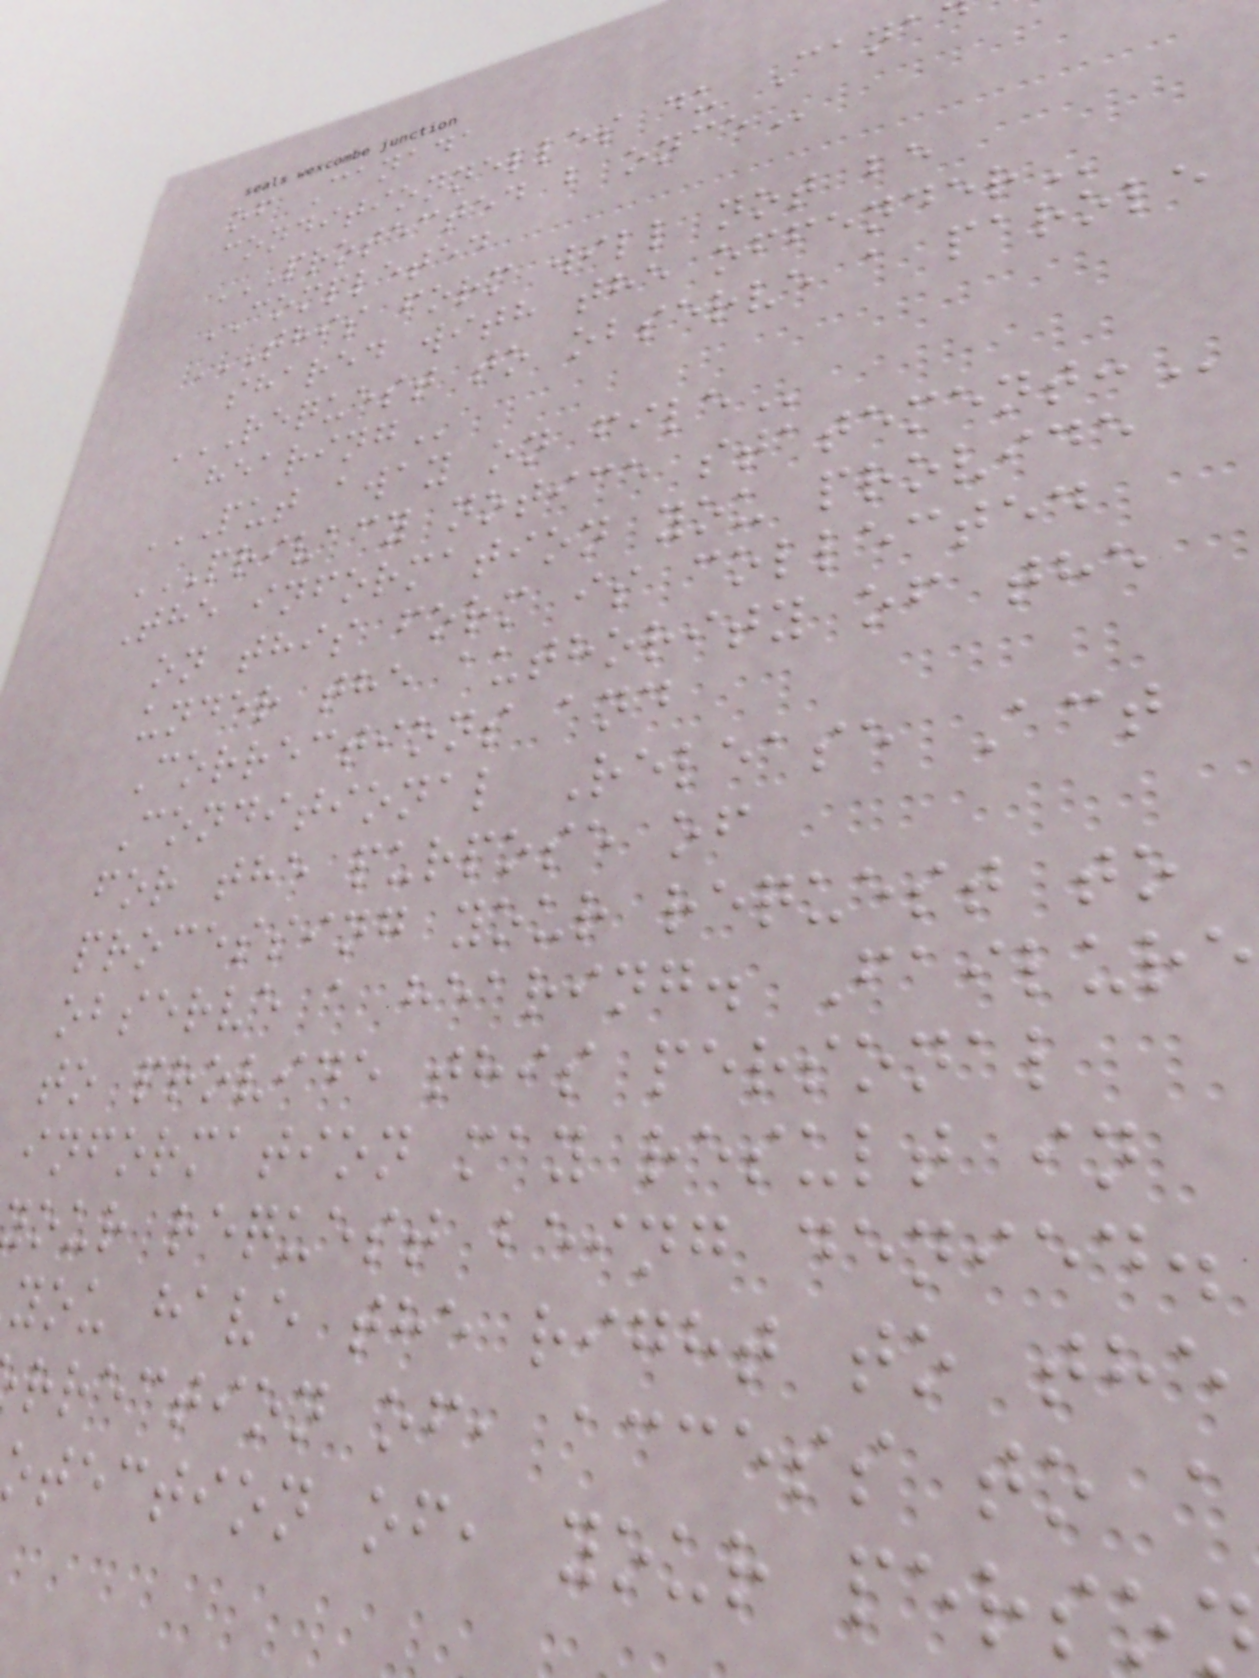of Canada
conditionnelles du Cana
PROTECTED B ONCE
COMPLETED
THIS FORM WILL NOT BE
shared with the
REQUEST TO OBSERVE A PAROLE
PUT AWAY ON FILE
PRIVACY NOTICE STATEMENT:
The information you provide
on this form is collected
under the authority of the
Corrections and
Conditional Release Act
for the purpose of
processing your request to
observe a hearing. Failure
to provide this personal
information may result in
our request being denied.
you have the right to the
rrection of, access to a
tection of, your perso
